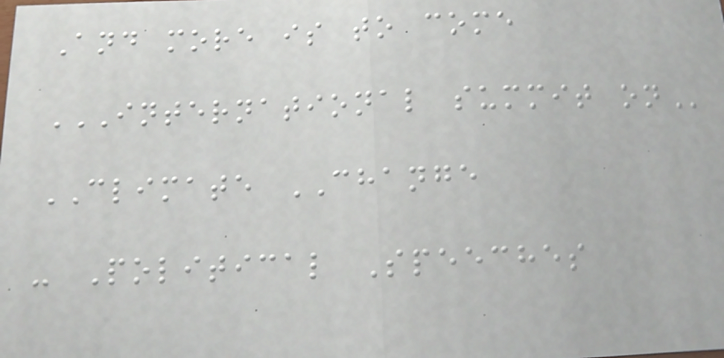And more is to come
INTERNATIONAL SUMMIT ON
CLIMATE CHANGE
- Political Speeches
